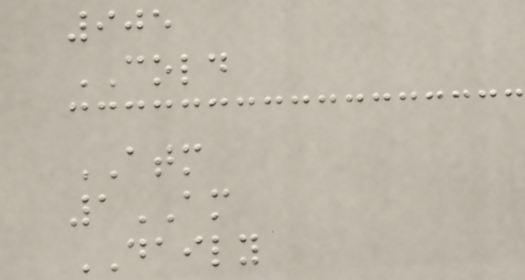905
COLD
ATM
1AM
DAILY
